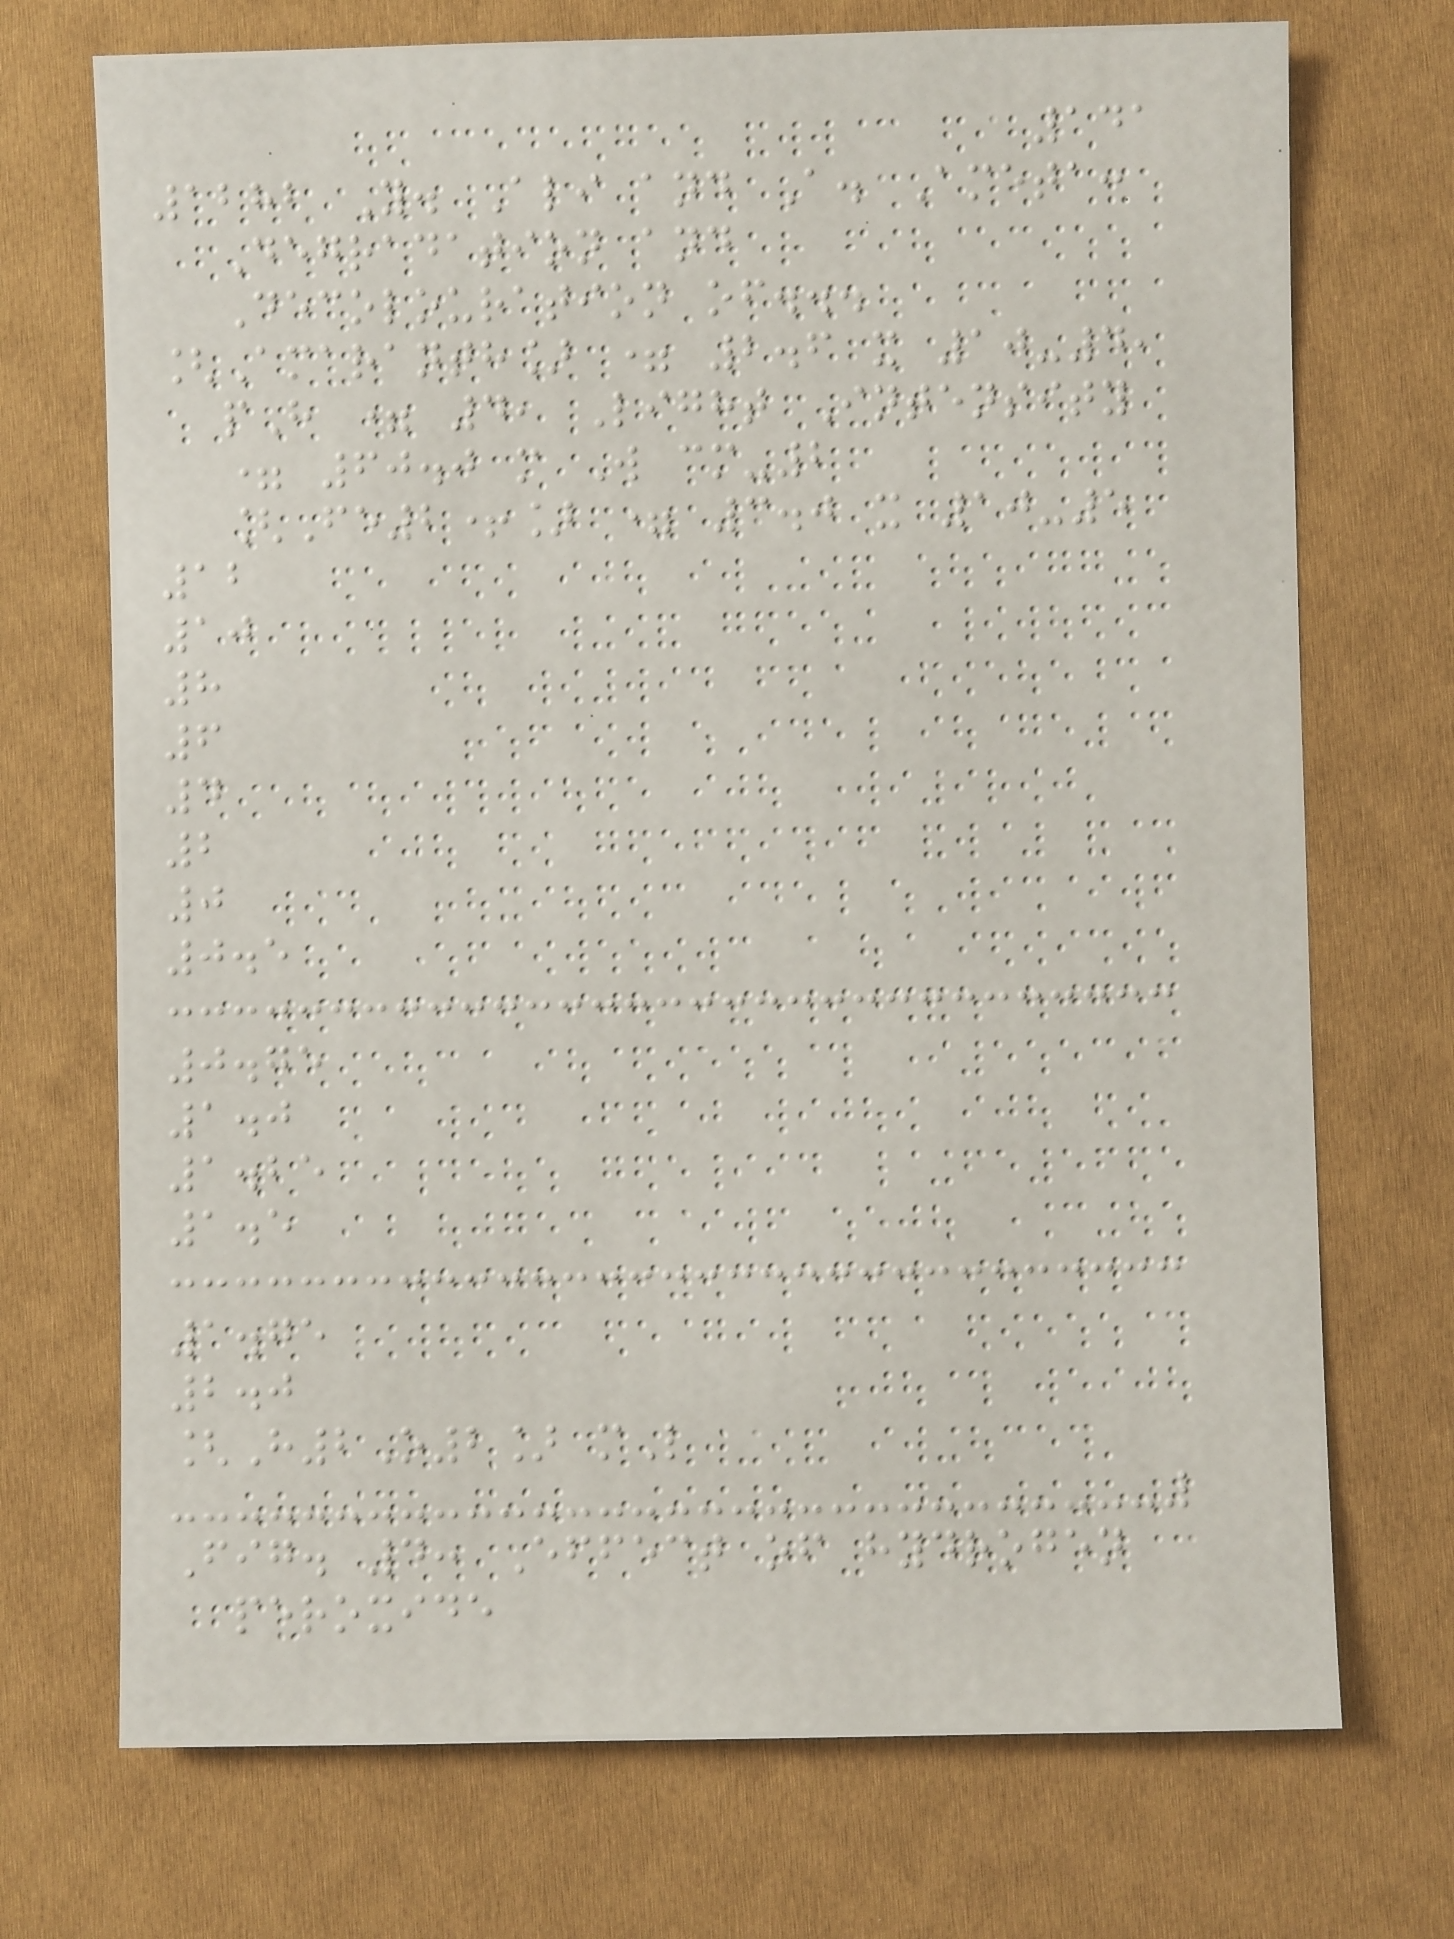141
1282 Y. Ali and A. Ameta:
Degradation and
Decolouration of...
[Amaranth] = 2.6 x 10-4,
pH = 4, Light Intensity
= 60.0 m W cm-2
[Fe2+] = 3.0 x 10-5
12
10
8
6
4
2
0
0.5
0.75
1.0
1.25
1.5
1.75
2.0
[H2O2] mL
Fig. 4: Effect of hydrogen
peroxide
